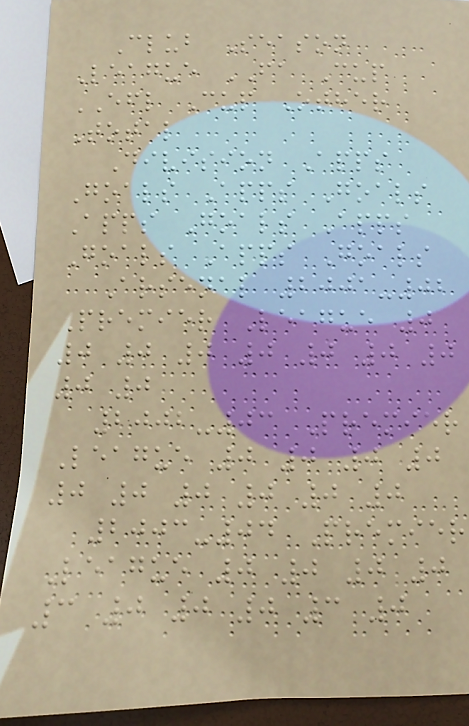Club Season
League FA Cup
EFL Cup Other
Total
Division Apps
Goals Apps Goals
Apps Goals Apps
Goals Apps Goals
Arsenal 2001-02
Premier League 0
0 0 0 0 0 0 0
0 0
2002-03 Premier
League 0 0 0 0
0 0 0 0 0 0
2003-04 Premier
League 0 0 0 0
3 0 0 0 3 0
